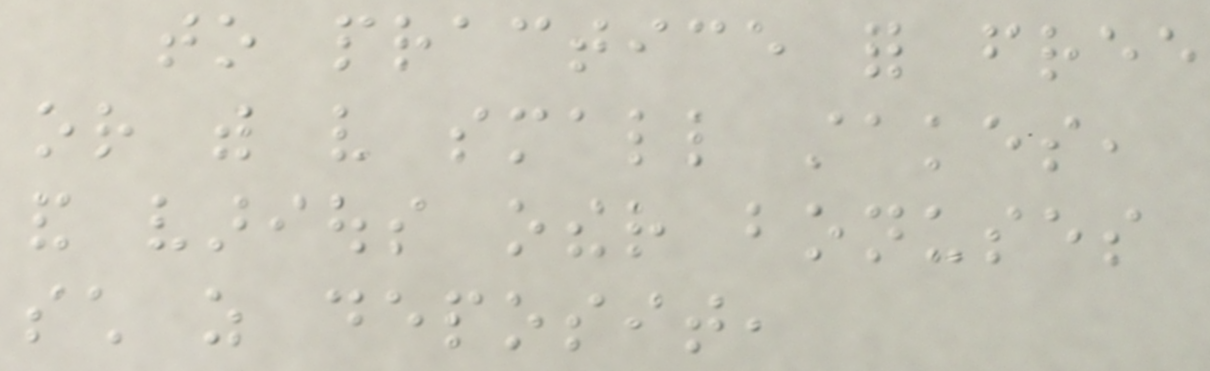to practice for free
or with very small stakes,
and various other bonuses
such as deposit,
